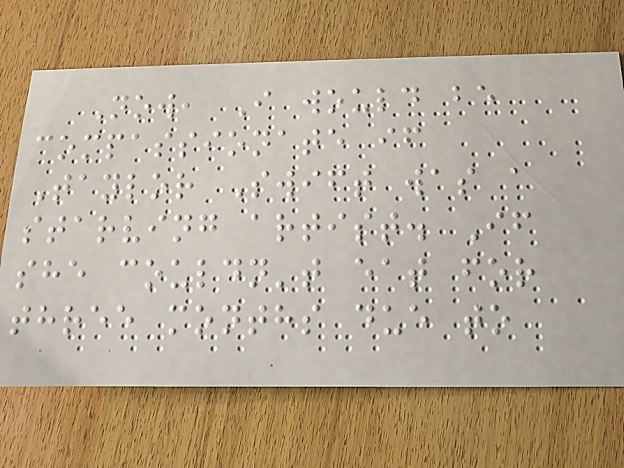Now, I would be
compassionate if
Taylor Swift was a
starving artist. If
she couldn't eat for
three months due to
